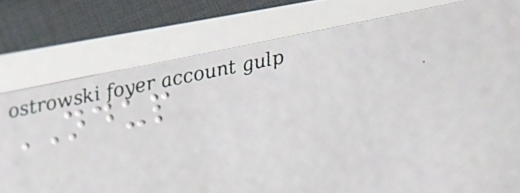NDUP
